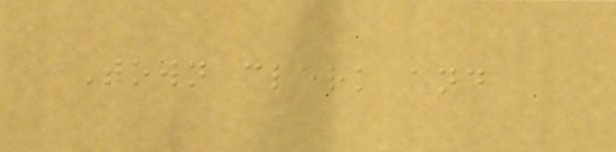Town clerk and
